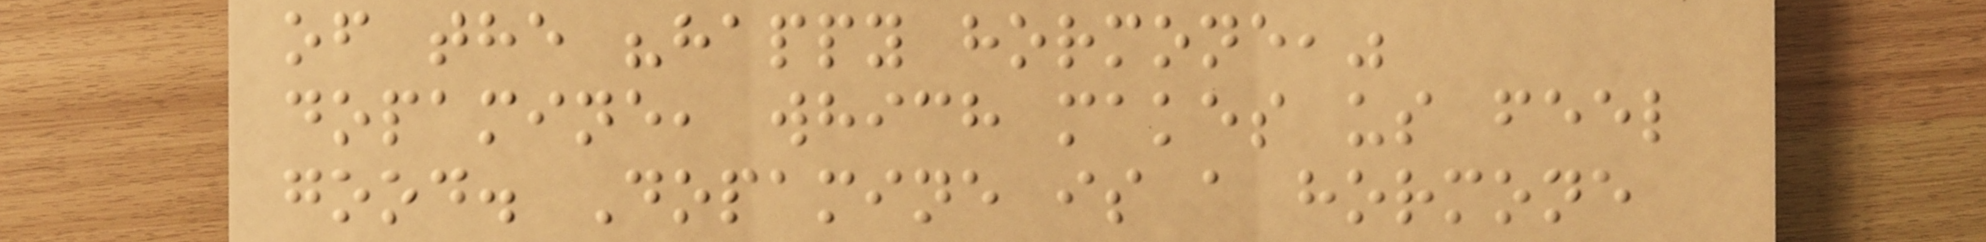of the "happy hormone,"
dopamine, which makes us feel
good. Dopamine is a hormone
